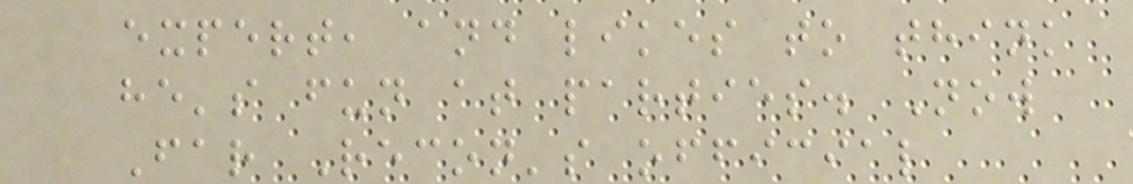expert, and likes to think
he's fun at parties. Now
Far Recon's official
